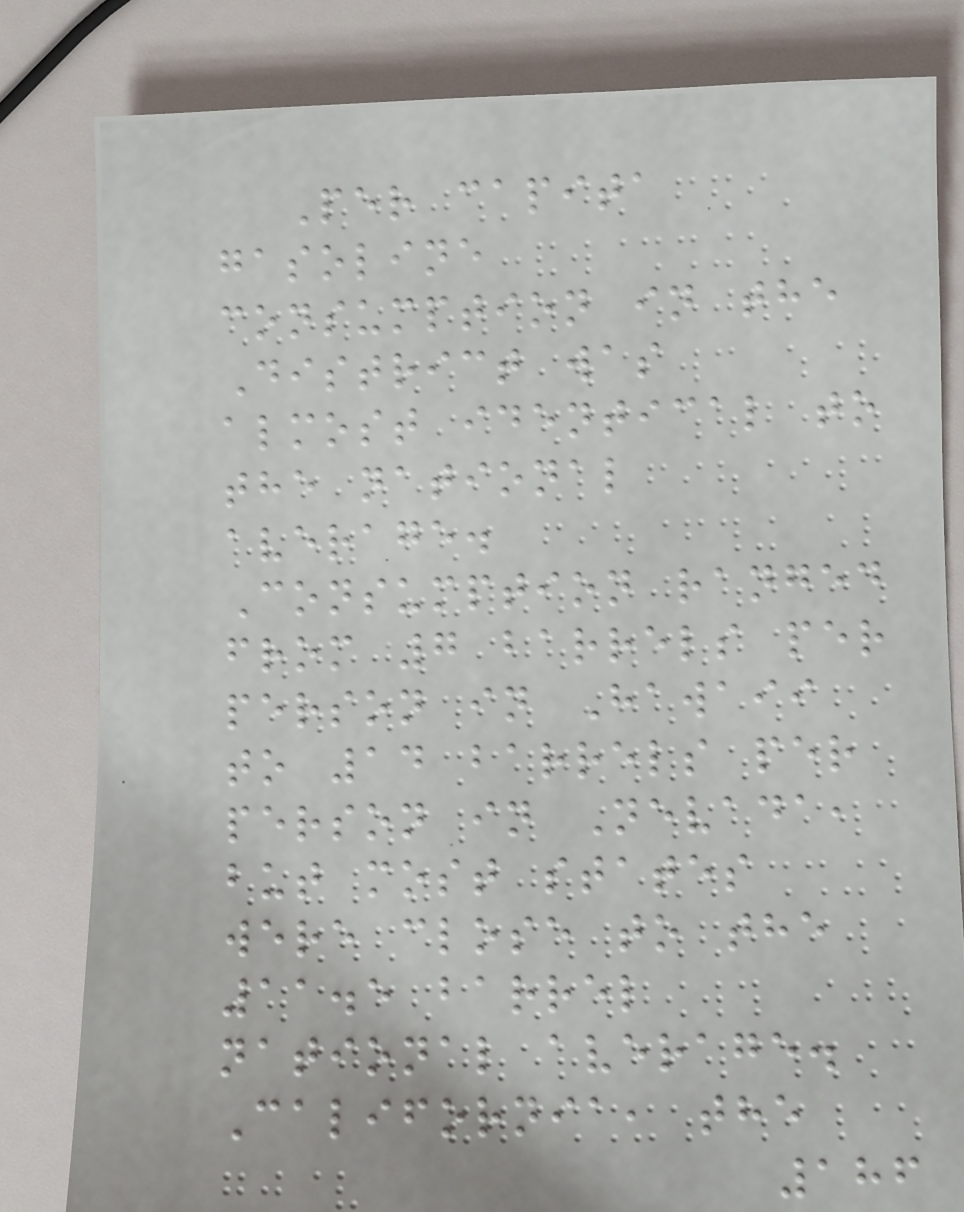Per capita
gasoline
consumption in the
District was
almost identical to
the national
average.
Consumption ranged
from 7 barrels per
person in Hawaii
to 14 barrels per
person in Nevada,
but most states
were close to the
11.5 barrel
national average.
California, the
186
